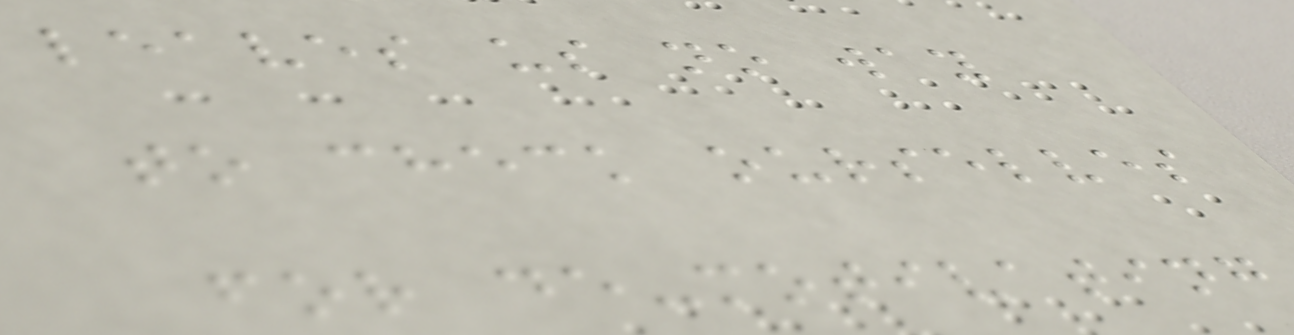leaves us no way
to check ourselves
for de-motivating
